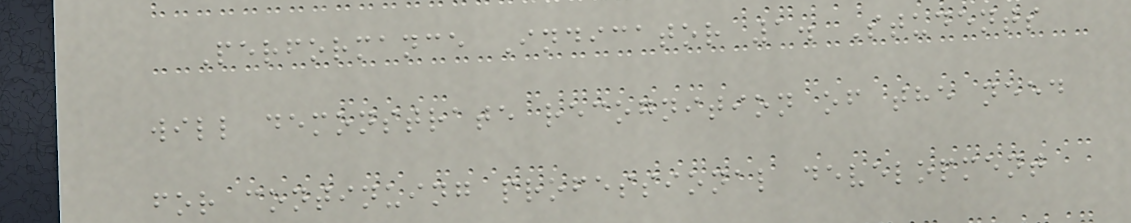Performance Indicator 1. Students
will demonstrate recognition of the need
for continuing professional development
